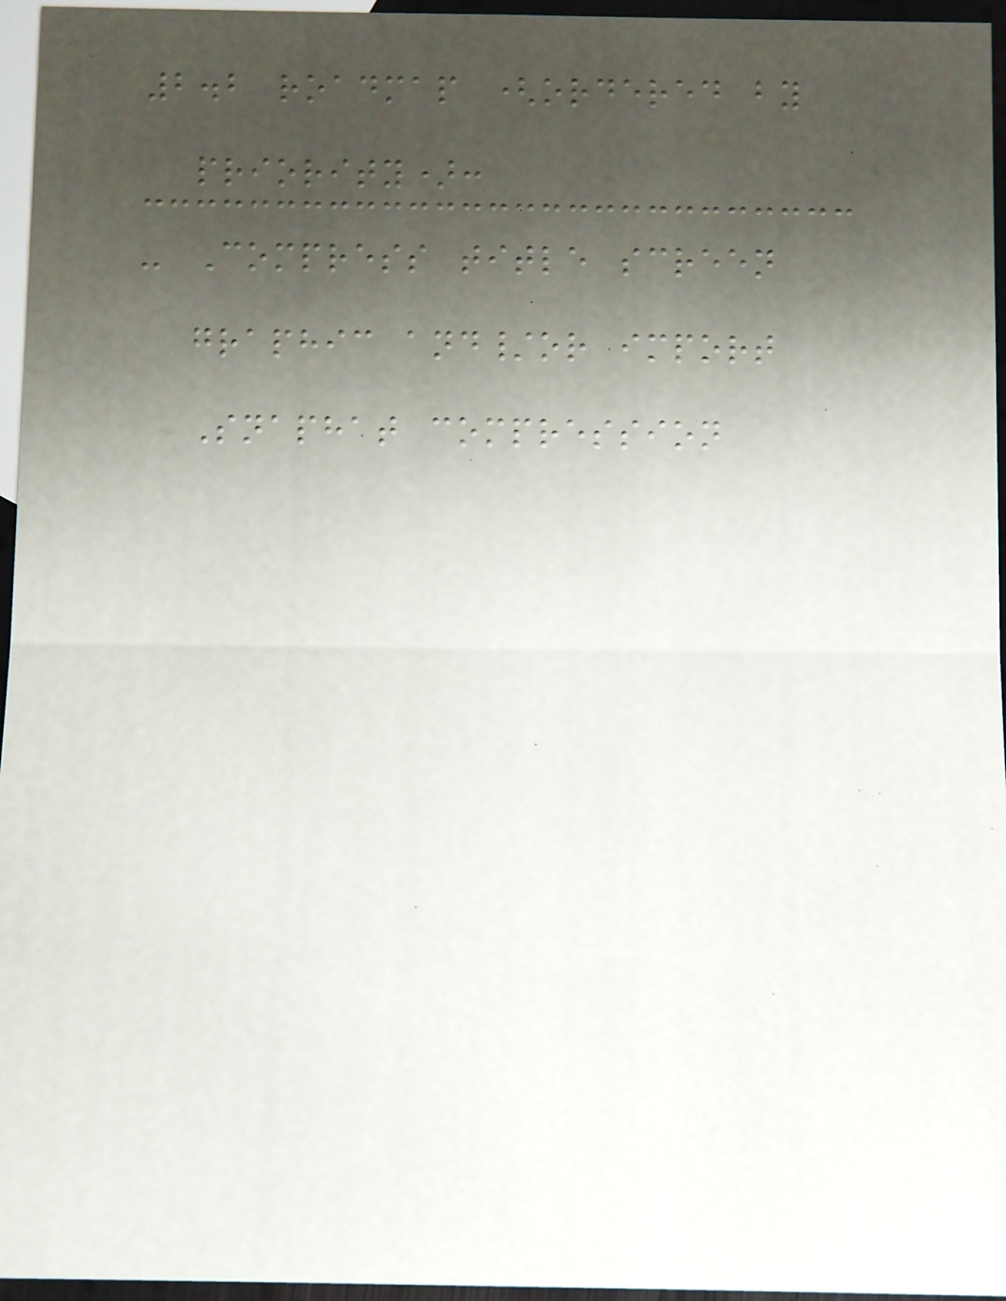2.2 roadmap (ordered by
priority):
- Compress title screen
graphic and/or import
Snaphat compression
